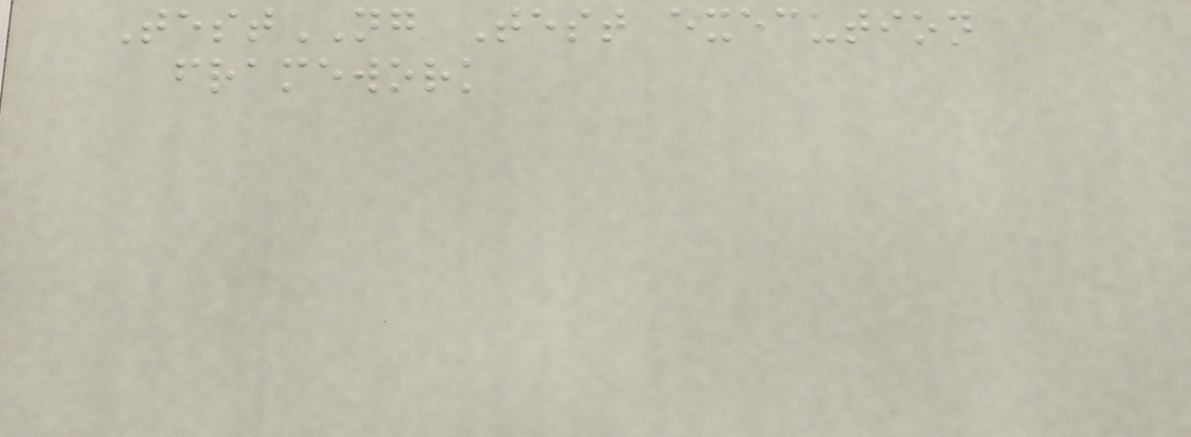TestNG Test execution
framework
